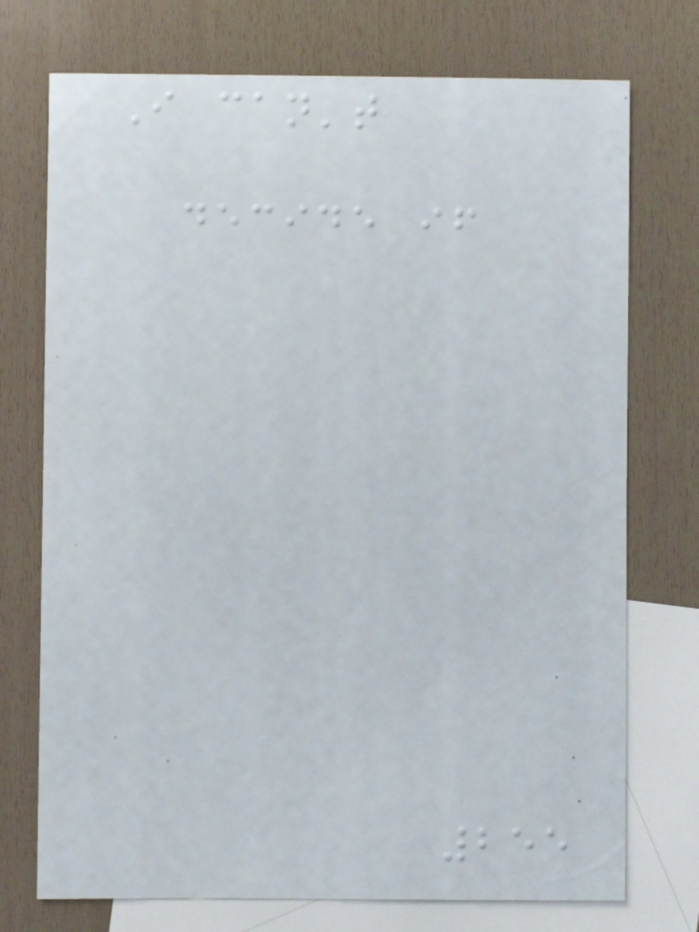I can't
decide if
255
